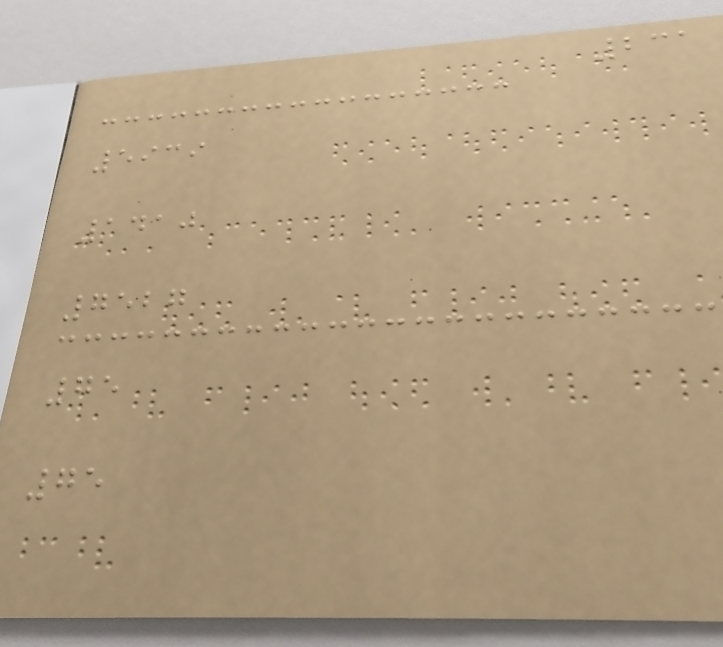231
5939
1410
7527
75
75
